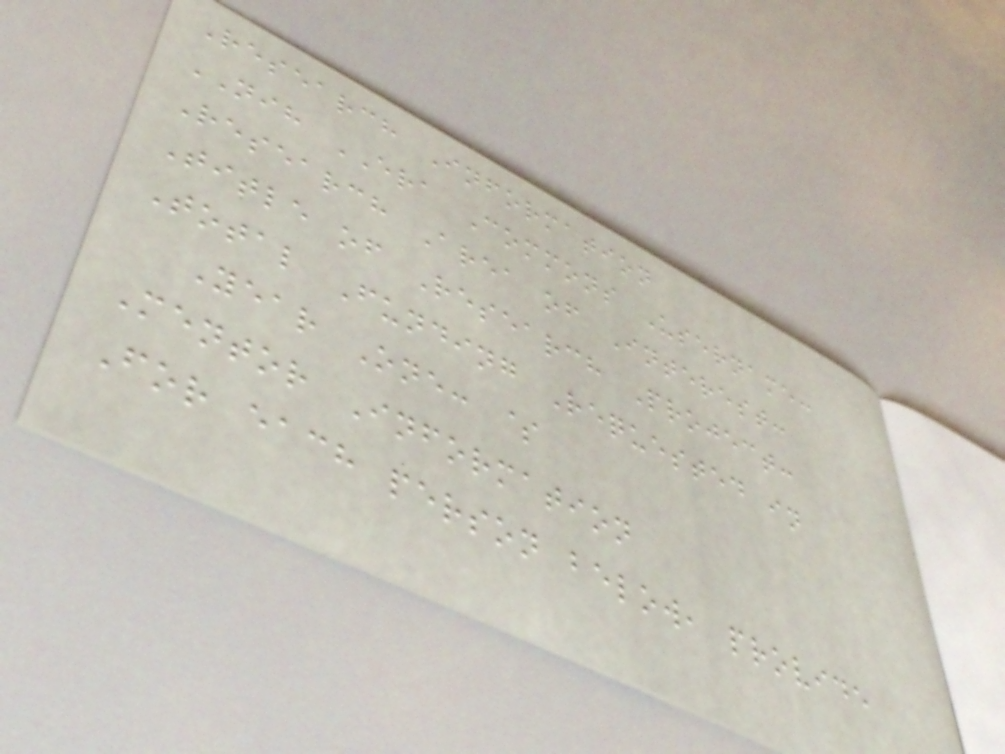Research Information
NIH ERA Commons Username:
Research Area of Interest:
Title of Research Project:
Total Funding Requested in
Year One: $
Mentor Information
For each person below, provide
